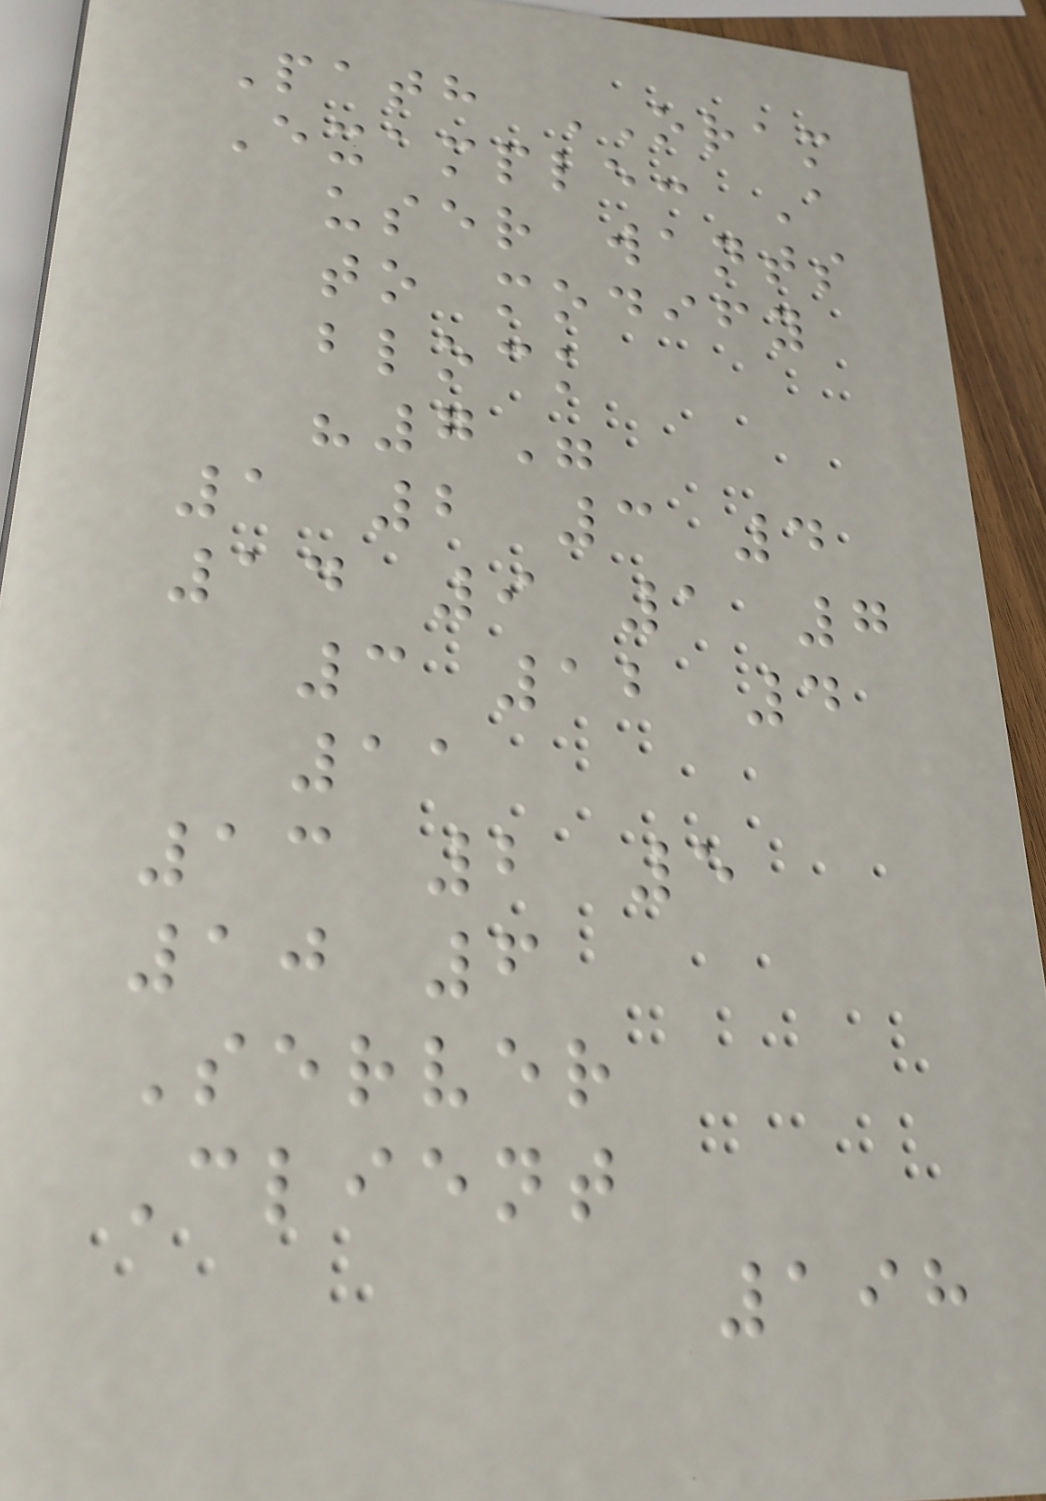Path ORAM
Example: A
user wants
to modify
block
"7"
1 2 3 4
14 9 1 7
3 12 4
11
13 2 5
10 6
Server
Client
198
